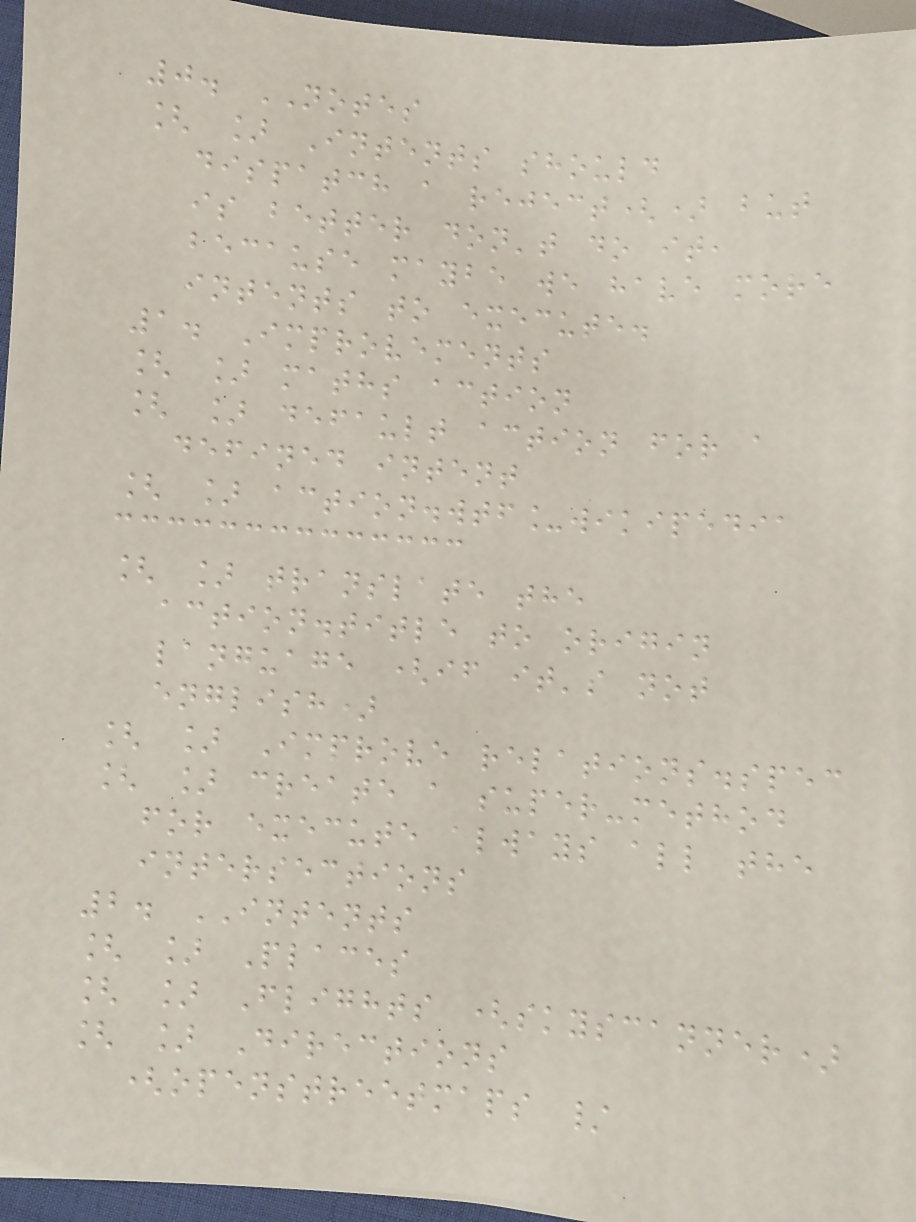0. NOTES
[ ] Intents should
dispatch a reject() but
is better don't do it,
because maybe we have more
intents to execute.
1. Improvements
[ ] maths action
[ ] default action for a
defined intent
[ ] action.wtf_wikipedia
[ ] translate the
action.title to origin
language (if it's not
english)
[ ] Improve relations.spec
[ ] create a super-method
for execute always all the
intersections
2. INTENTS
[ ] Places
[ ] Flights (skyscanner)
[ ] Directions
(openstreetmaps /
